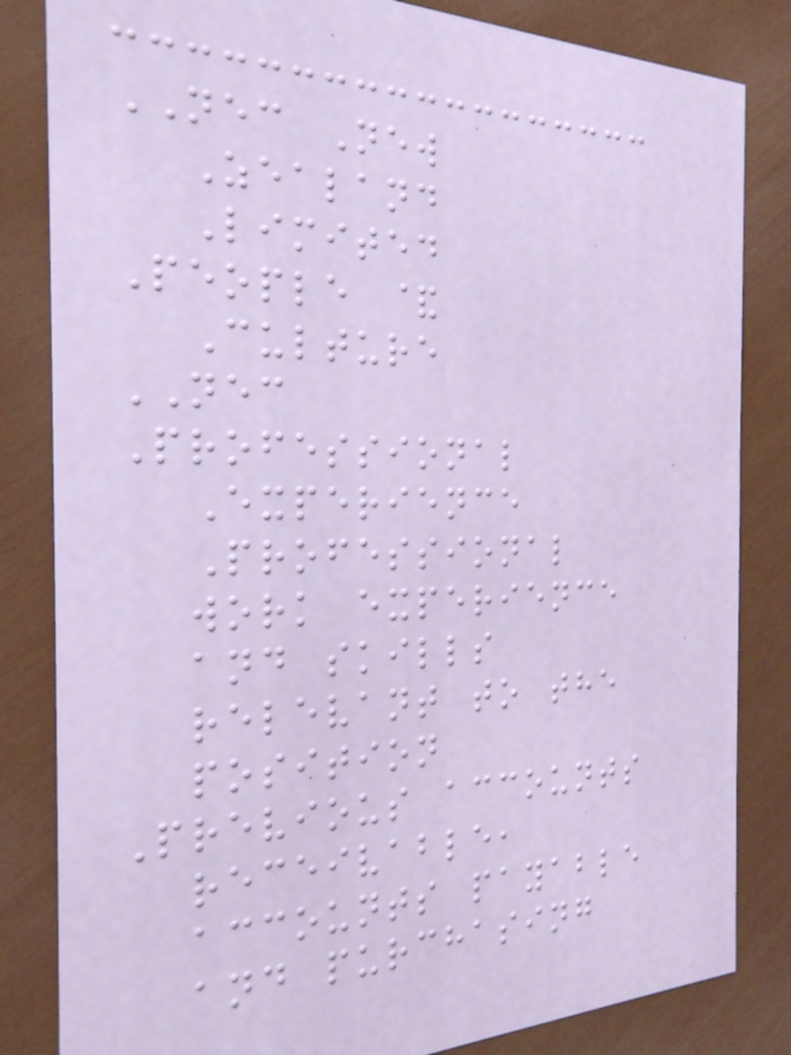NEC New
Zealand
Limited
People &
Culture
NEC
Professional
Experience
Professional
work experience
and skills
relevant to the
position
Previous accounts
receivable,
accounts payable
and purchasing
